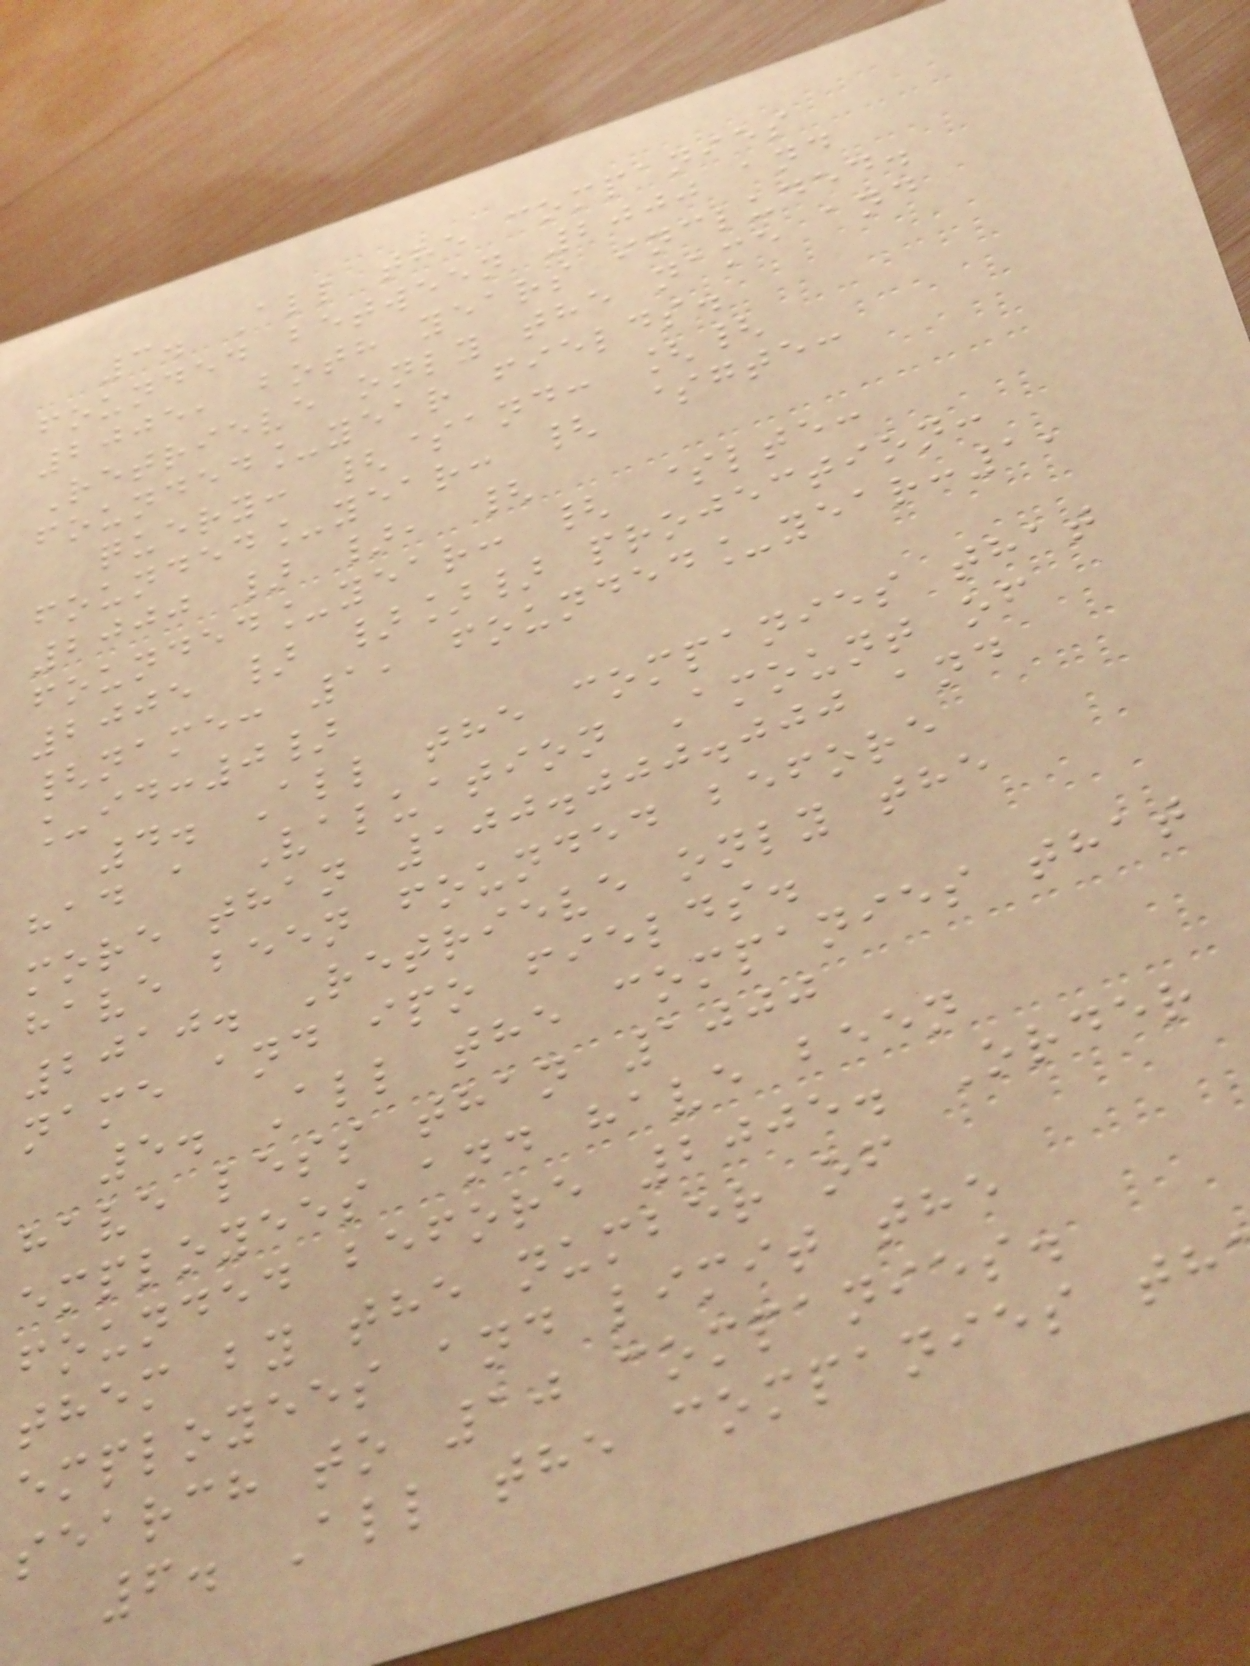3. All the companies
founded between 2000 and
2005, both years included.
Retrieve only the name and
founded_year fields.
query: {$and: [{
founded_year: { $gte:
2000 } }, {
founded_year: { $lte:
2005 } }]} projection:
{name: 1, founded_year:1,
_id:0}
4. All the companies that
had a Valuation Amount of
more than 100.000.000 and
have been founded before
2010. Retrieve only the
name and ipo fields.
5. All the companies that
have less than 1000
employees and have been
founded before 2005. Order
them by the number of
employees and limit the
search to 10 companies.
6. All the companies th
